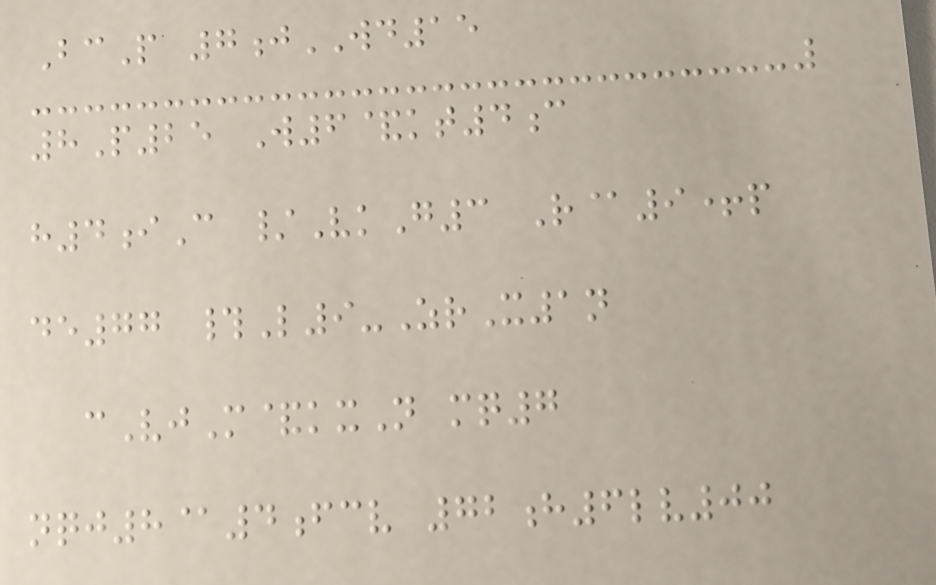BcP 7jWD15
8P25 W6&kt4c
h4iC /VkG3 R@9+p
de77 #L9-ZrX1n
cVjM&kxN mq7
nqj8@4fcv 72h6lv00
